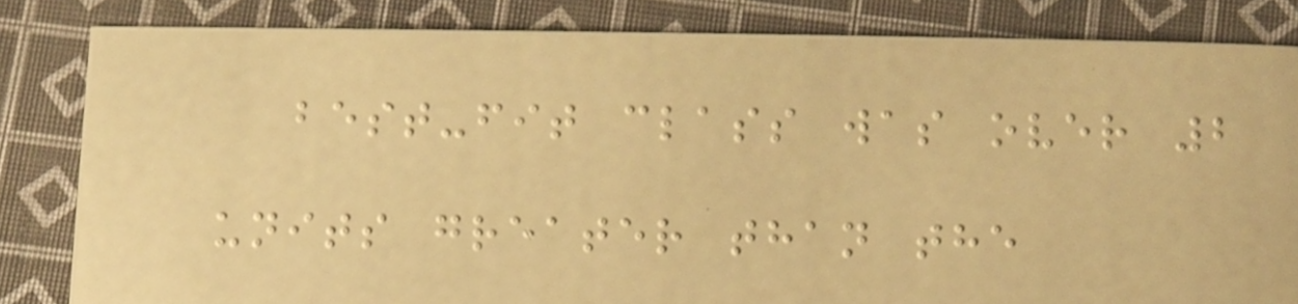best-fit class was over 2
units greater than the
